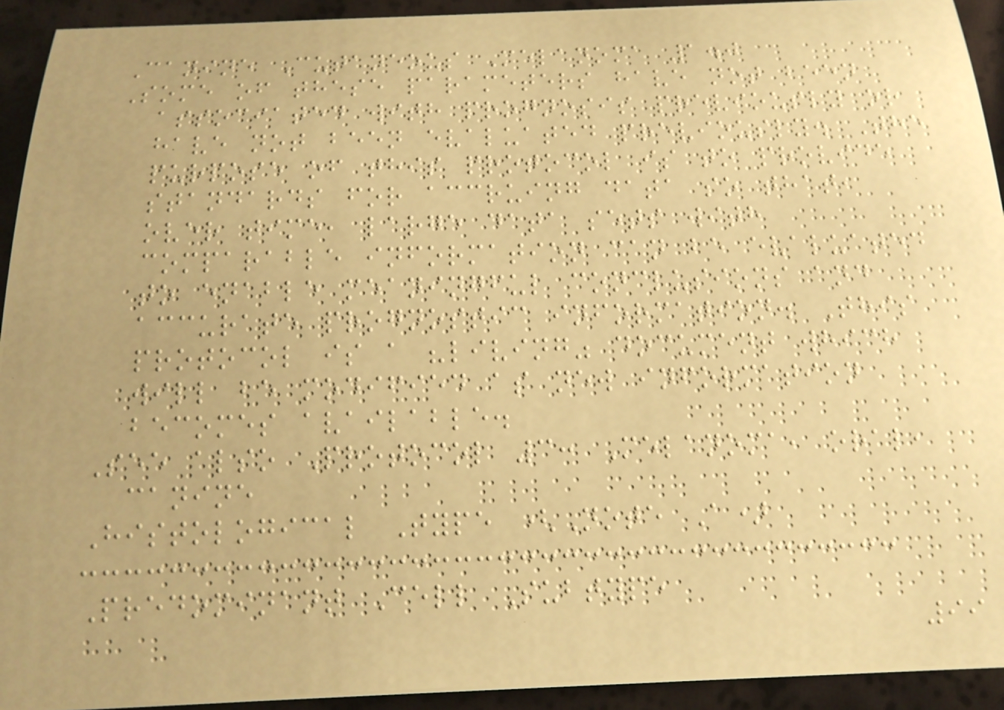Canine Cutaneous Melanoma 1.0
Some of these parameters have not been
associated with prognosis previously or
have not been evaluated previously. The
purpose of this protocol is to provide
standards for accruing data so that,
over time, large data sets with
comparable information can be evaluated
to enable meaningful conclusions and
accurate prognostic information. This
protocol is a "living" document which
will be modified as new information
becomes available.
See also Protocol 3: Melanoma, oral,
canine
Histological Type (Note A)
Predominant Cell Subtype
99
